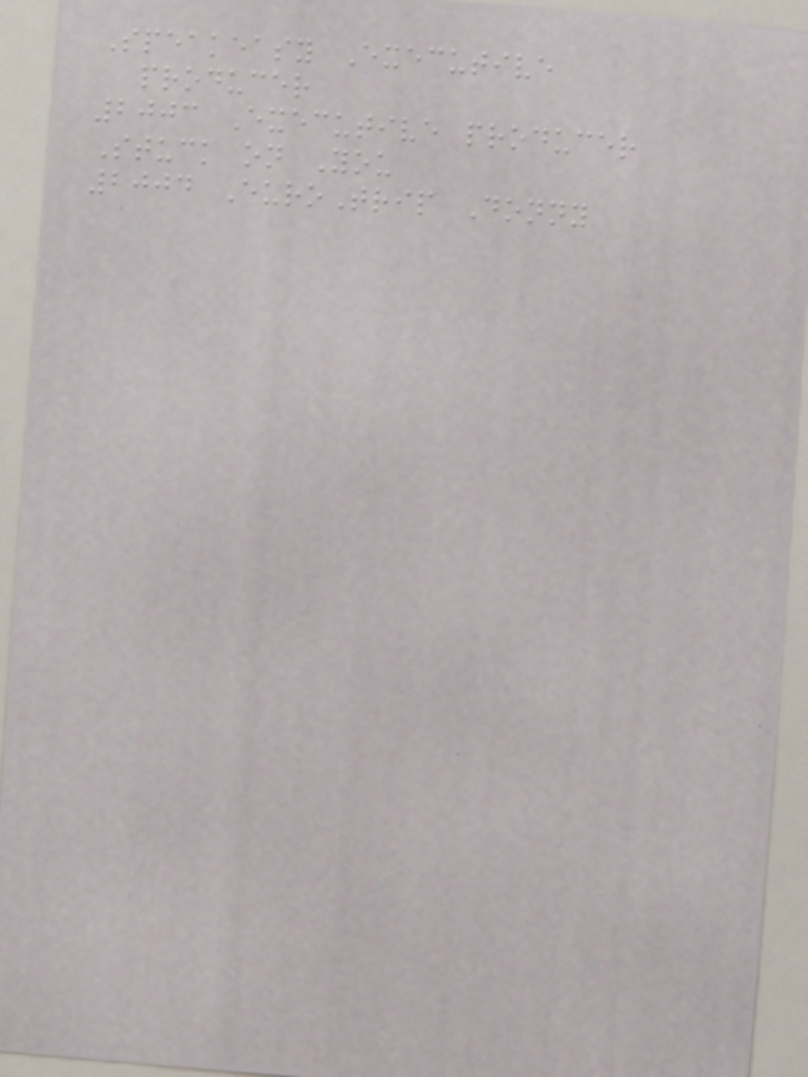Speakeasy Executive
producer
2003 Executive producer
Stuck on You
2004 EuroTrip Donny
